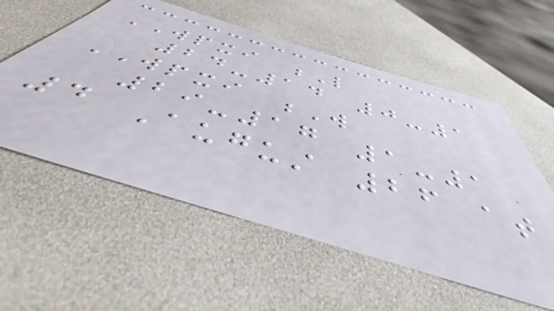WPXI L
24-14 0-1
WPXI W
29-17 1-1
4 August 26 at
